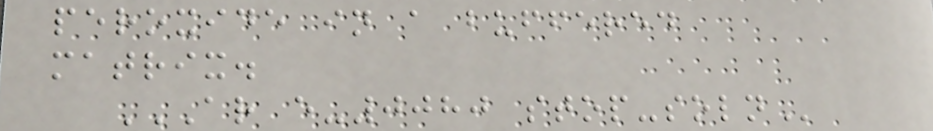peroxide in a buffered
matrix.
AR E-0080 STOP-SOLN
